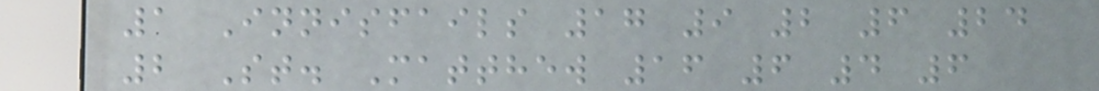1 Innisfails 17 9 2 6 24
2 St. Matthew 16 6 4 6
